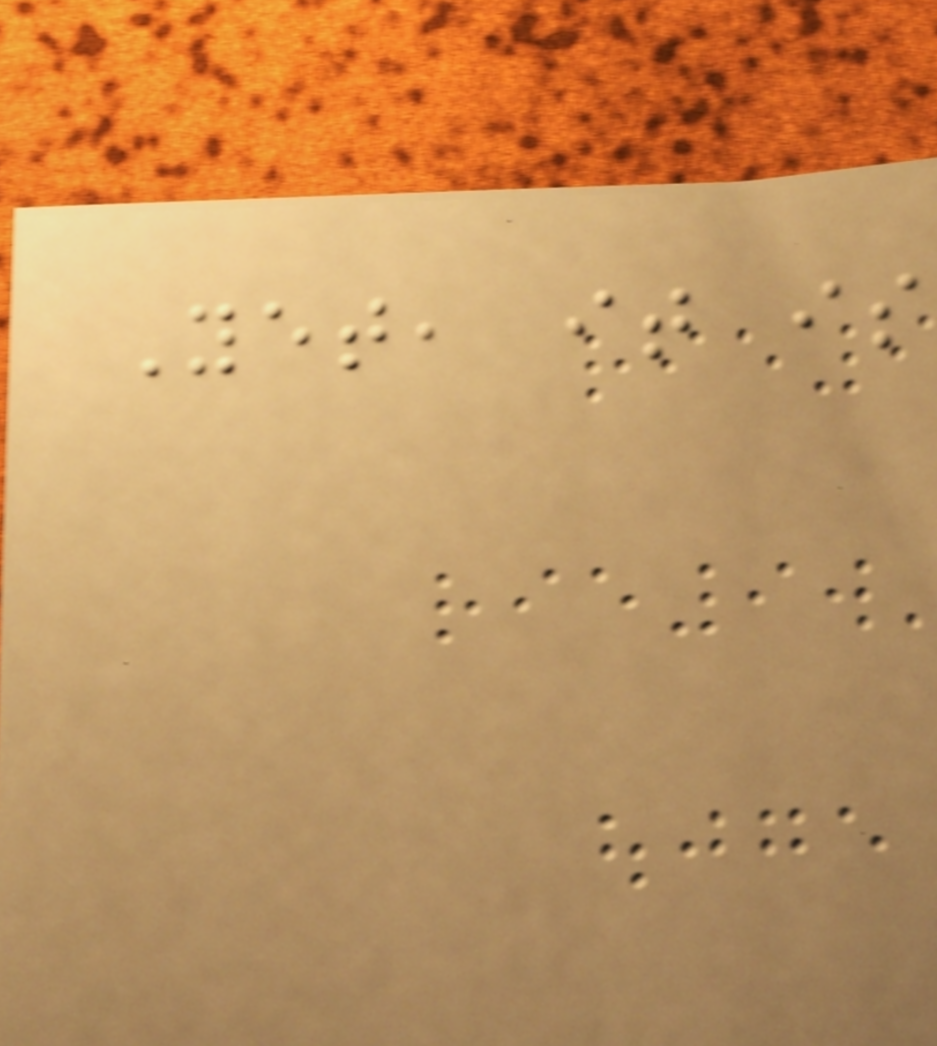Yet, it is
